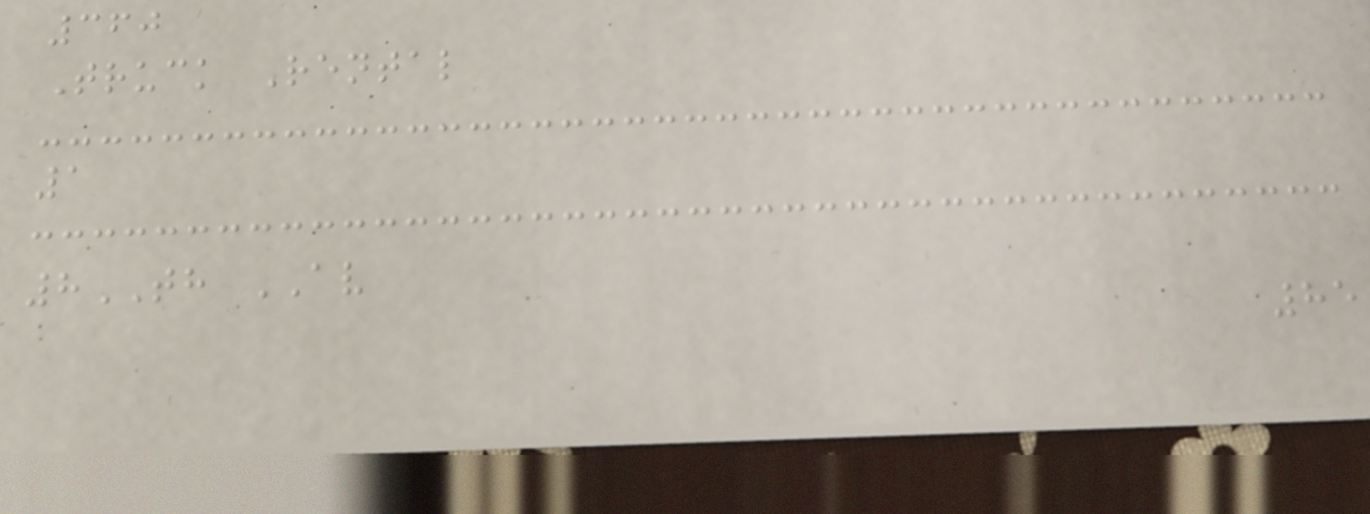360
Truck Rental
1
8TH AV
85
